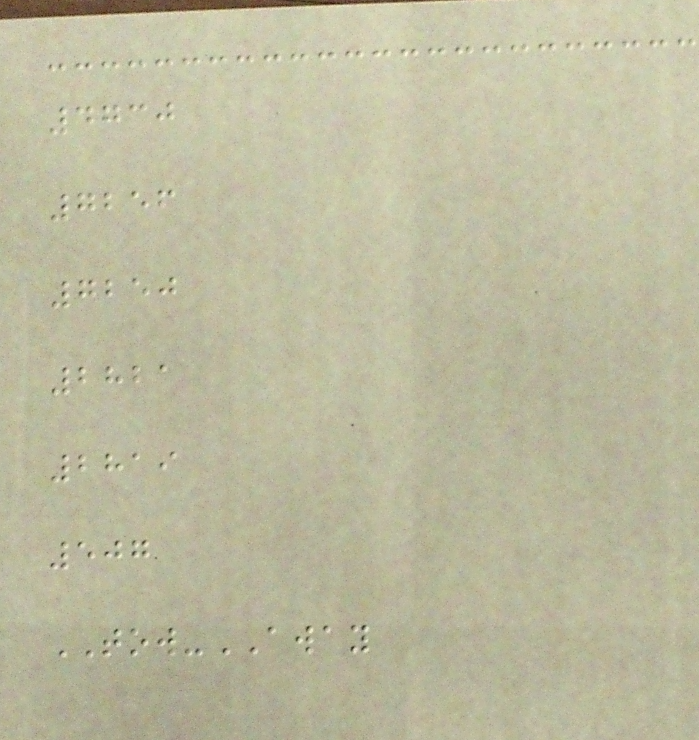4730
7256
7250
2821
2819
507
TOW-AWAY
